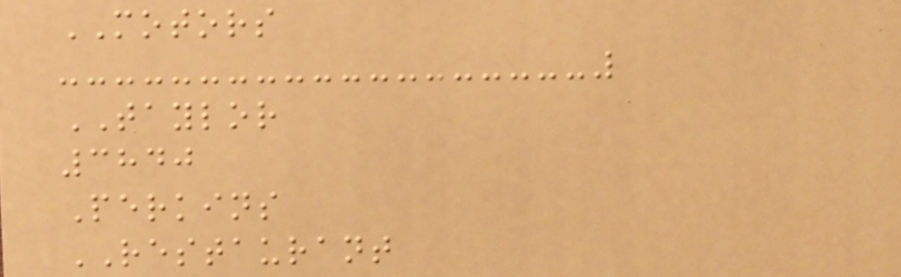MOTORS
TAYLOR
3840
Perkins
RESTAURANT
